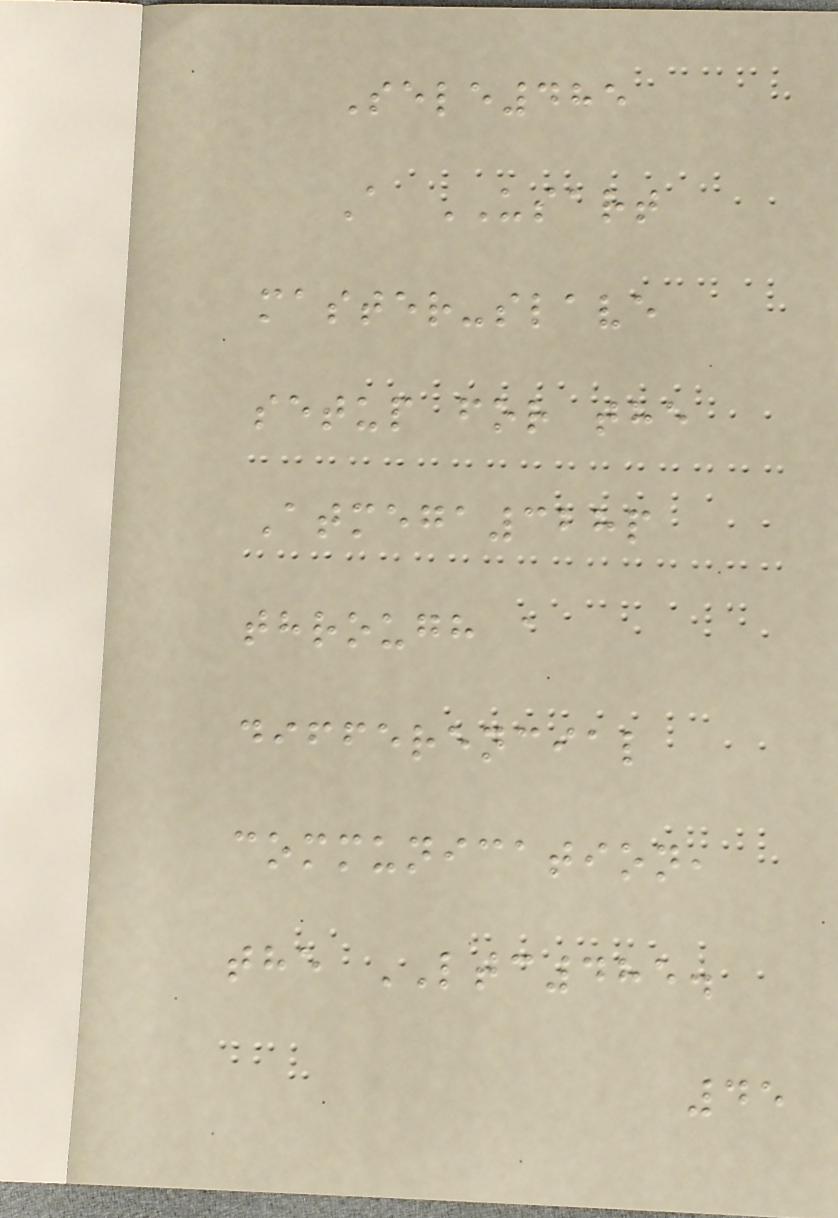Sele485
A USART
master-slave
setup for the
Atmega328p
through a
differencial
communication,
the LTC485.
45
